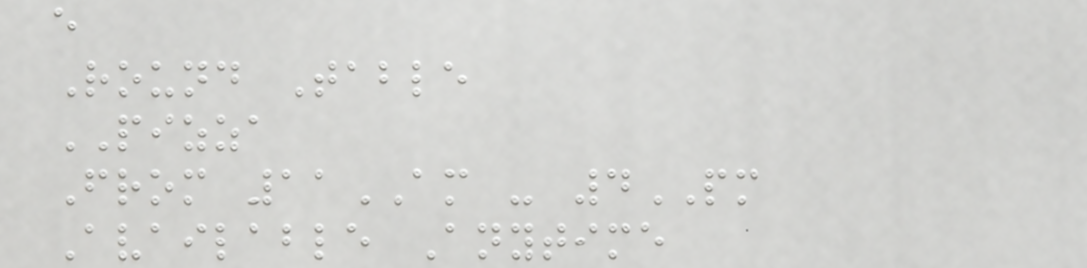e
Round Table
PIZZA
From 11AM - 4PM
Available Anytime
